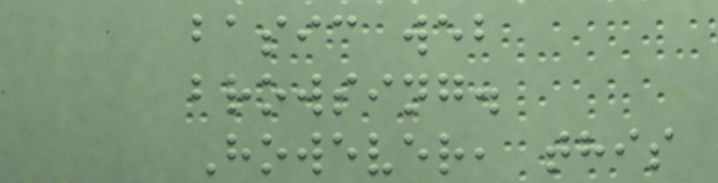basic web
browsing.
However, this
